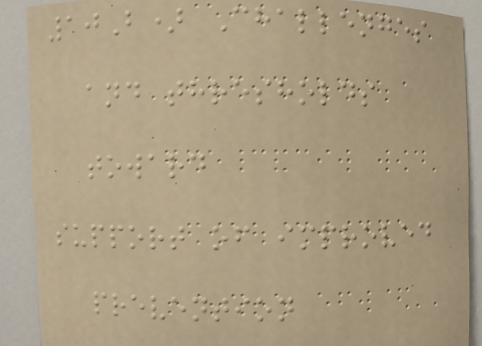10B) Challenges
and thresholds
toward
support of improved
prevention
